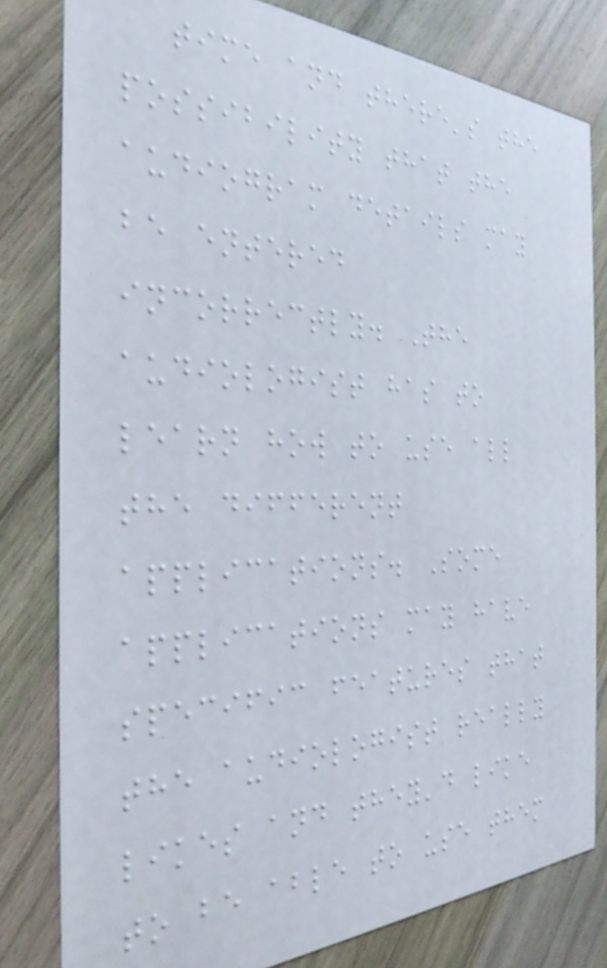time and there's the
possibility that the
audiogram details may
be entered
incorrectly. The
audiologist has to
learn how to use all
the different
applications. Some
applications may have
specific features that
the audiologist really
likes and they'd like
to be able to use them
